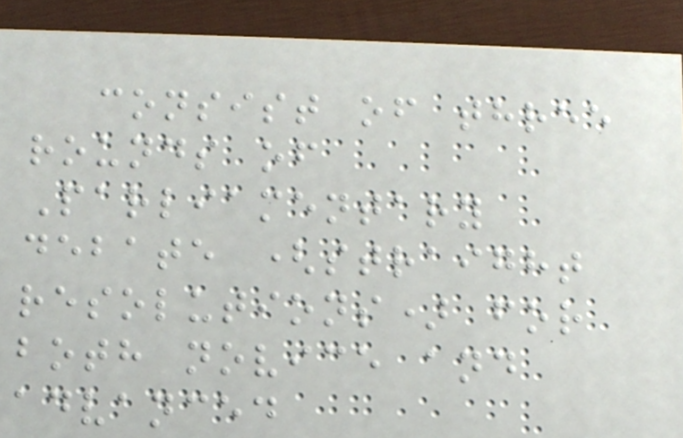consist of three
rounds of
Parliamentary
debate (straight
resolutions) for
both novice and
advanced
